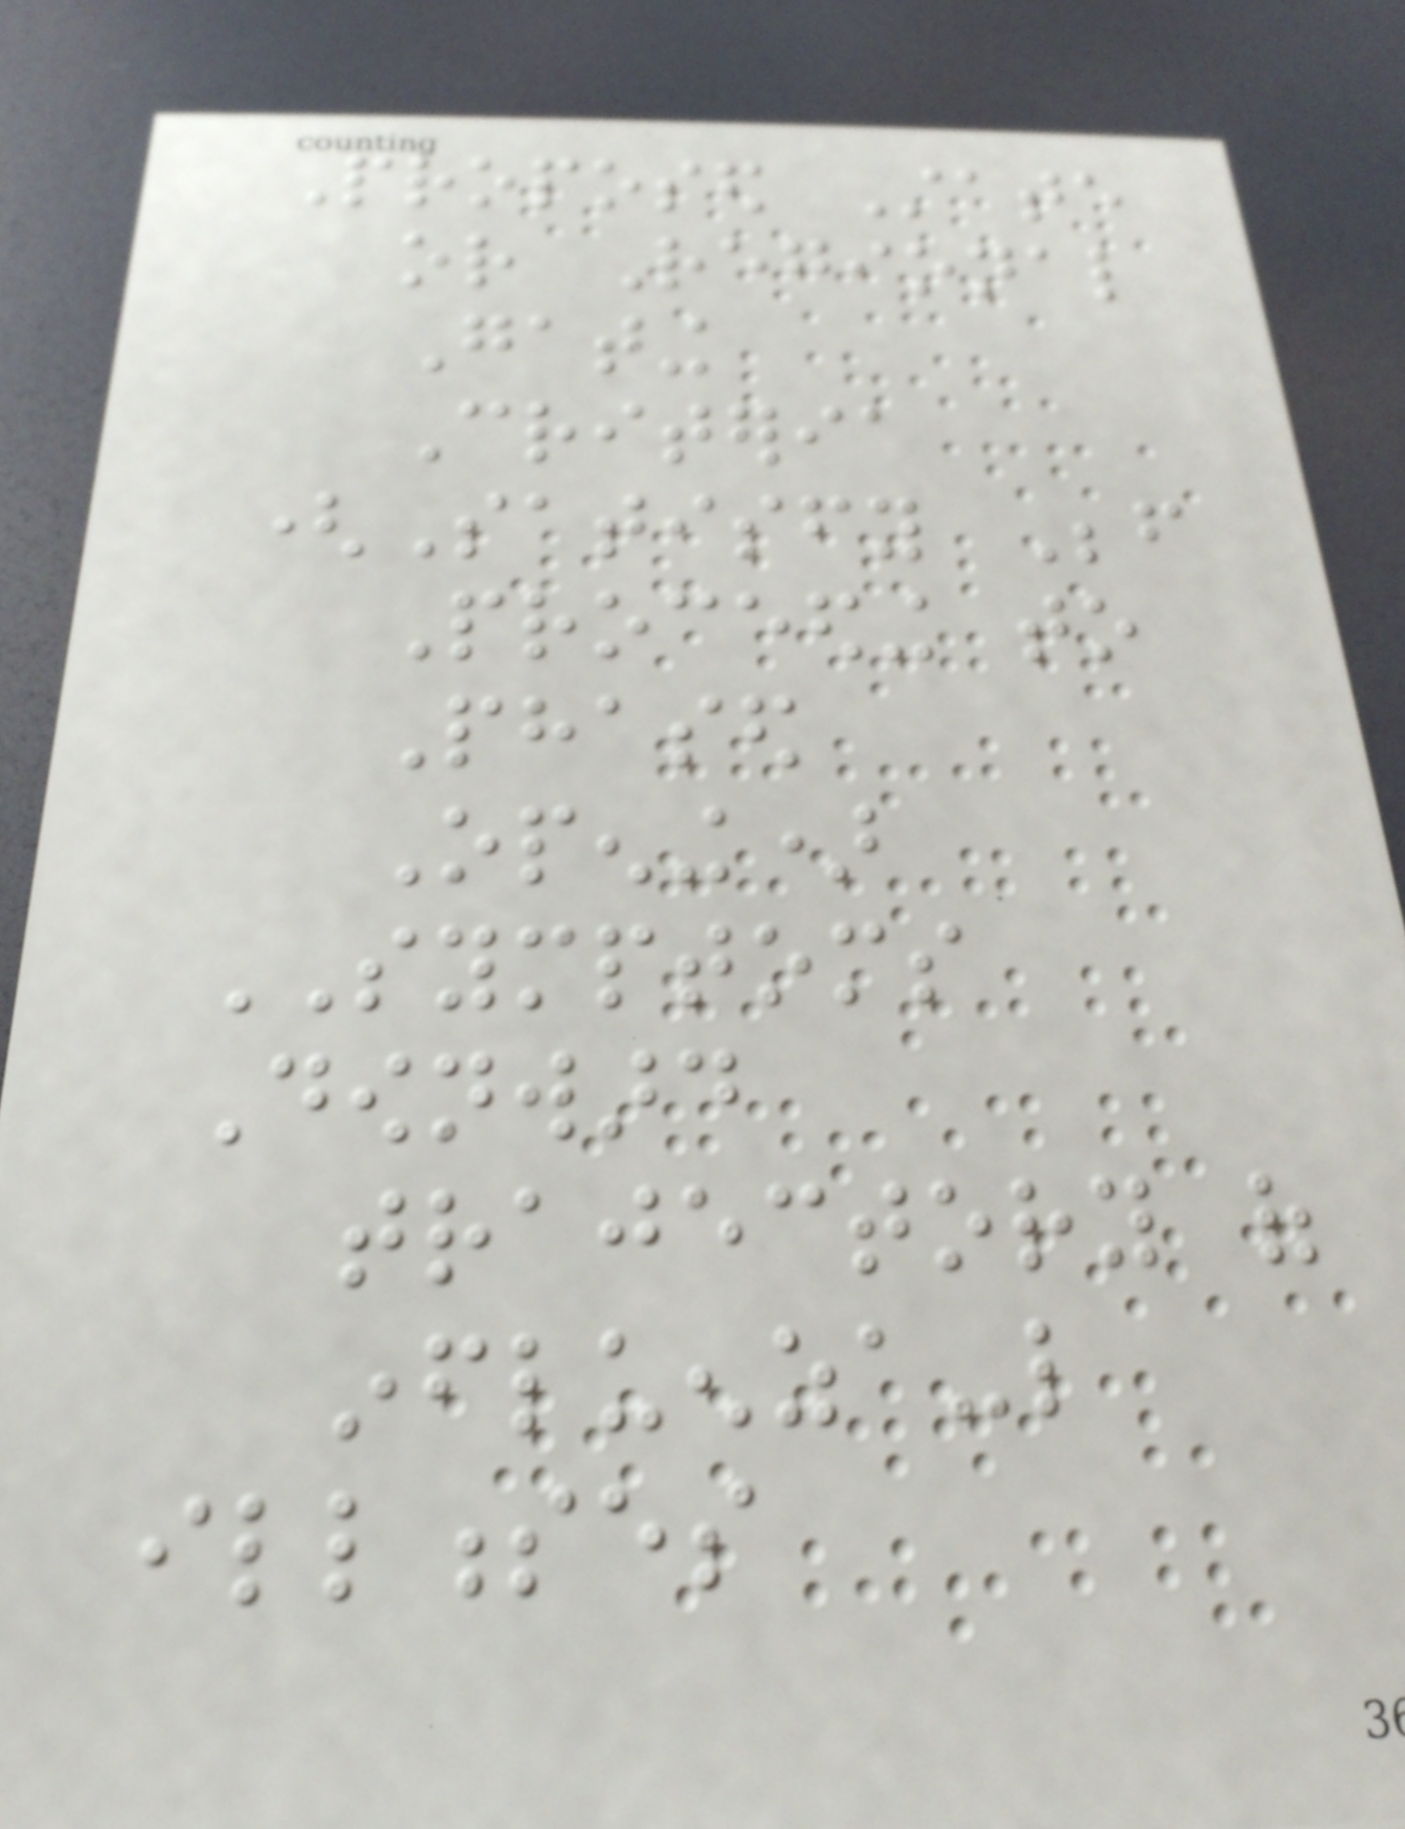Proposed State
or Regional
Gating
Criteria
(Satisfy Before
Proceeding to
Phased
Opening)
SYMPTOMS
Downward
trajectory of
influenza-like
illnesses
